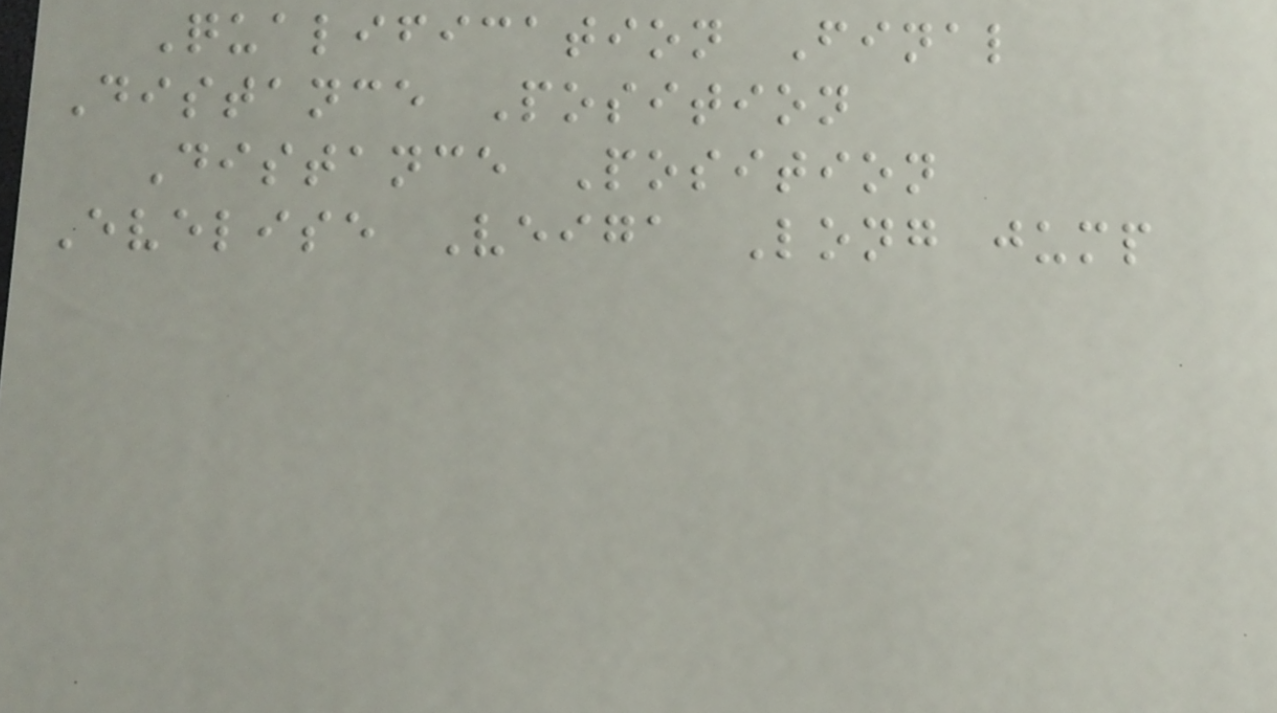Qualification Final
Distance Position
Distance Position
Evelise Veiga Long jump
